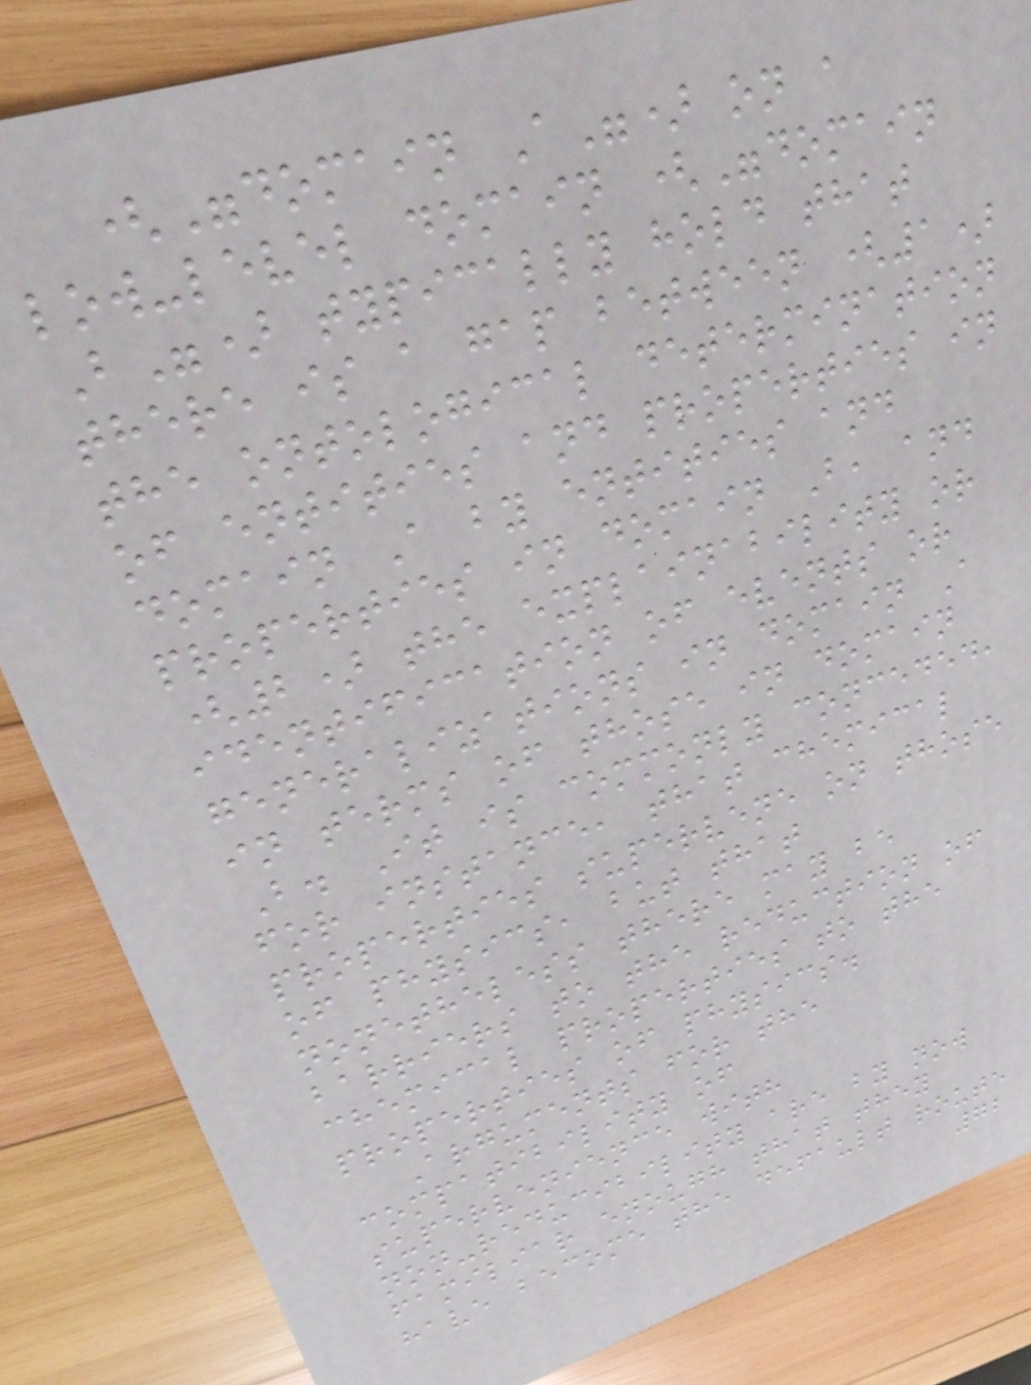("domain A") on a
low-level domain ("domain
B") typically hold that
there is a gap between (1)
the ontological determination
of entities and properties in
domain A by entities and
properties in domain B, and
(2) the explainability or
identification of events or
generalizations in domain A
in terms of those in domain
B. It is commonly conceded,
for instance, that chemical
properties supervene on those
of physics, but that
nonetheless there may be
barriers to the reduction of
chemical properties to the
properties of physics.
Arguments for the
compatibility of
supervenience with
non-reducibility are by now
familiar enough that they
have become the default route
72
